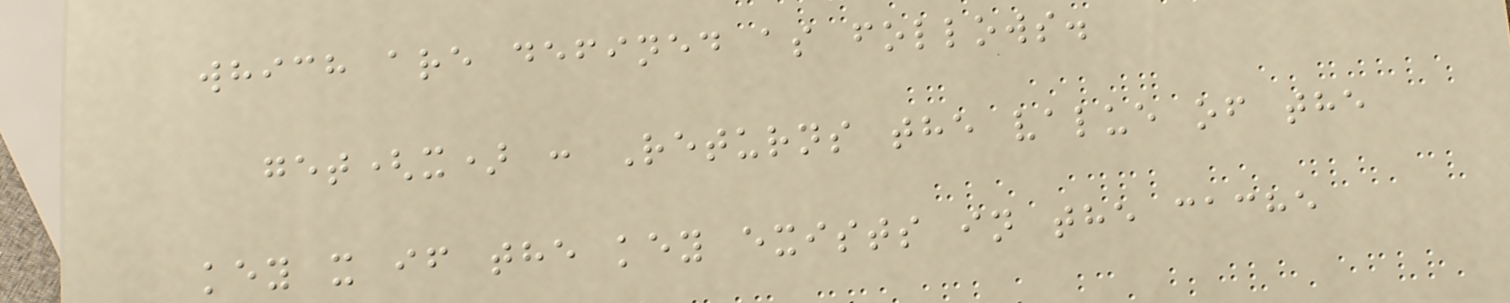which are defined as follows.
get(x) : Returns the value of the
key x if the key exists in the cache
